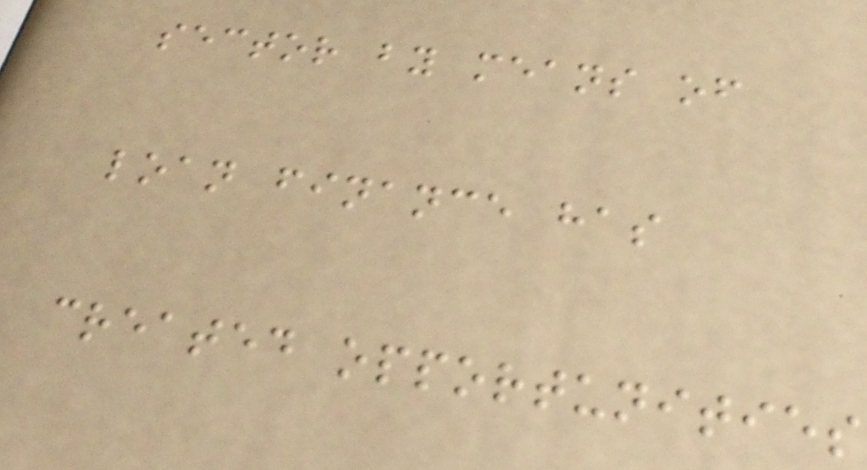sector by means of
loan finance has
created opportunities
